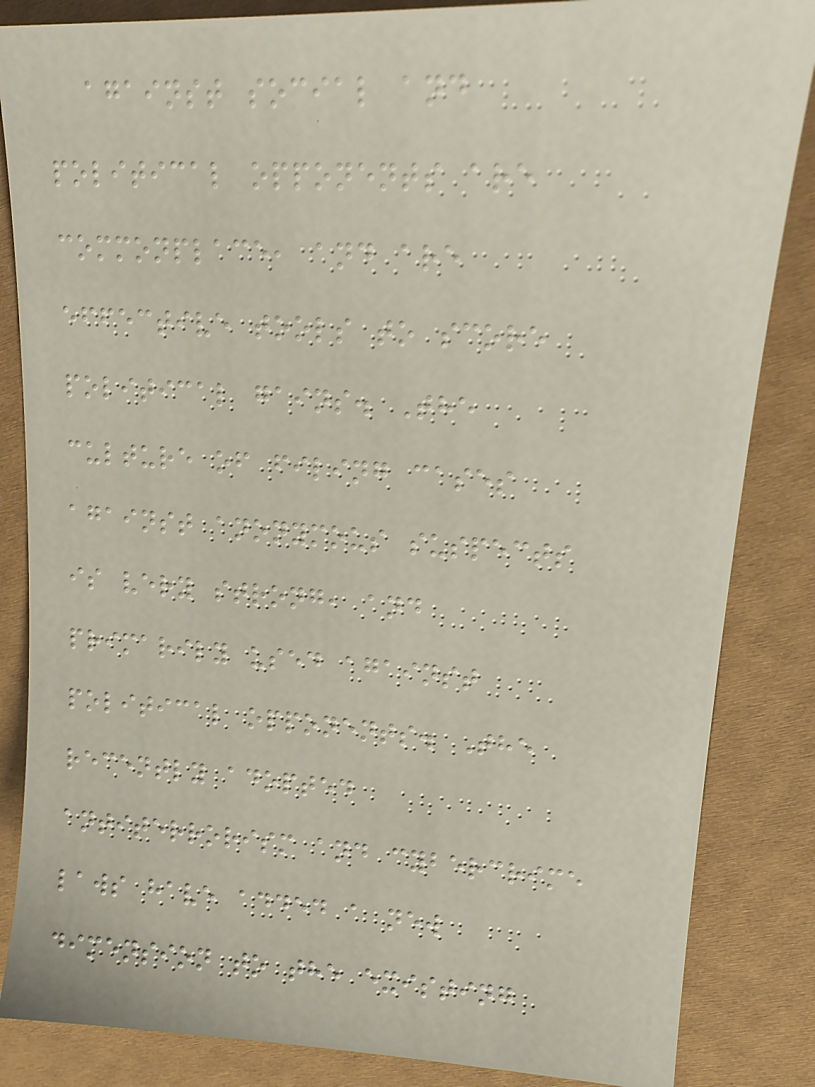against social and
political opponents are
commonplace, and are
effective tools to score
political gains. The
culture of filing cases
against anonymous suspects
is very strong, and
primarily used against
political opponents. The
recently adopted
antiterrorism and cybercrime
laws have added a new
dimension to the existing
